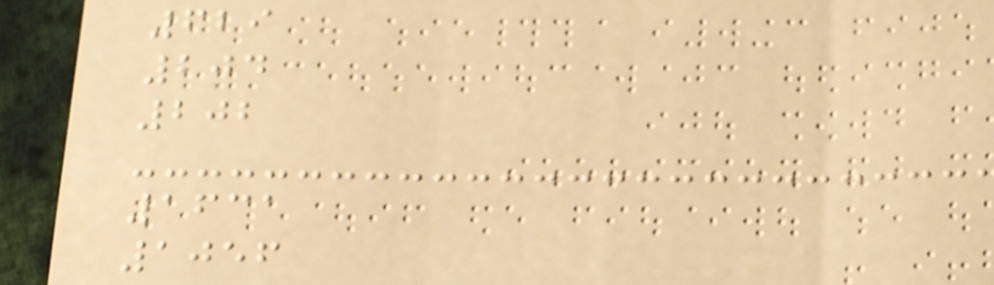629
204
202
1631
1056
